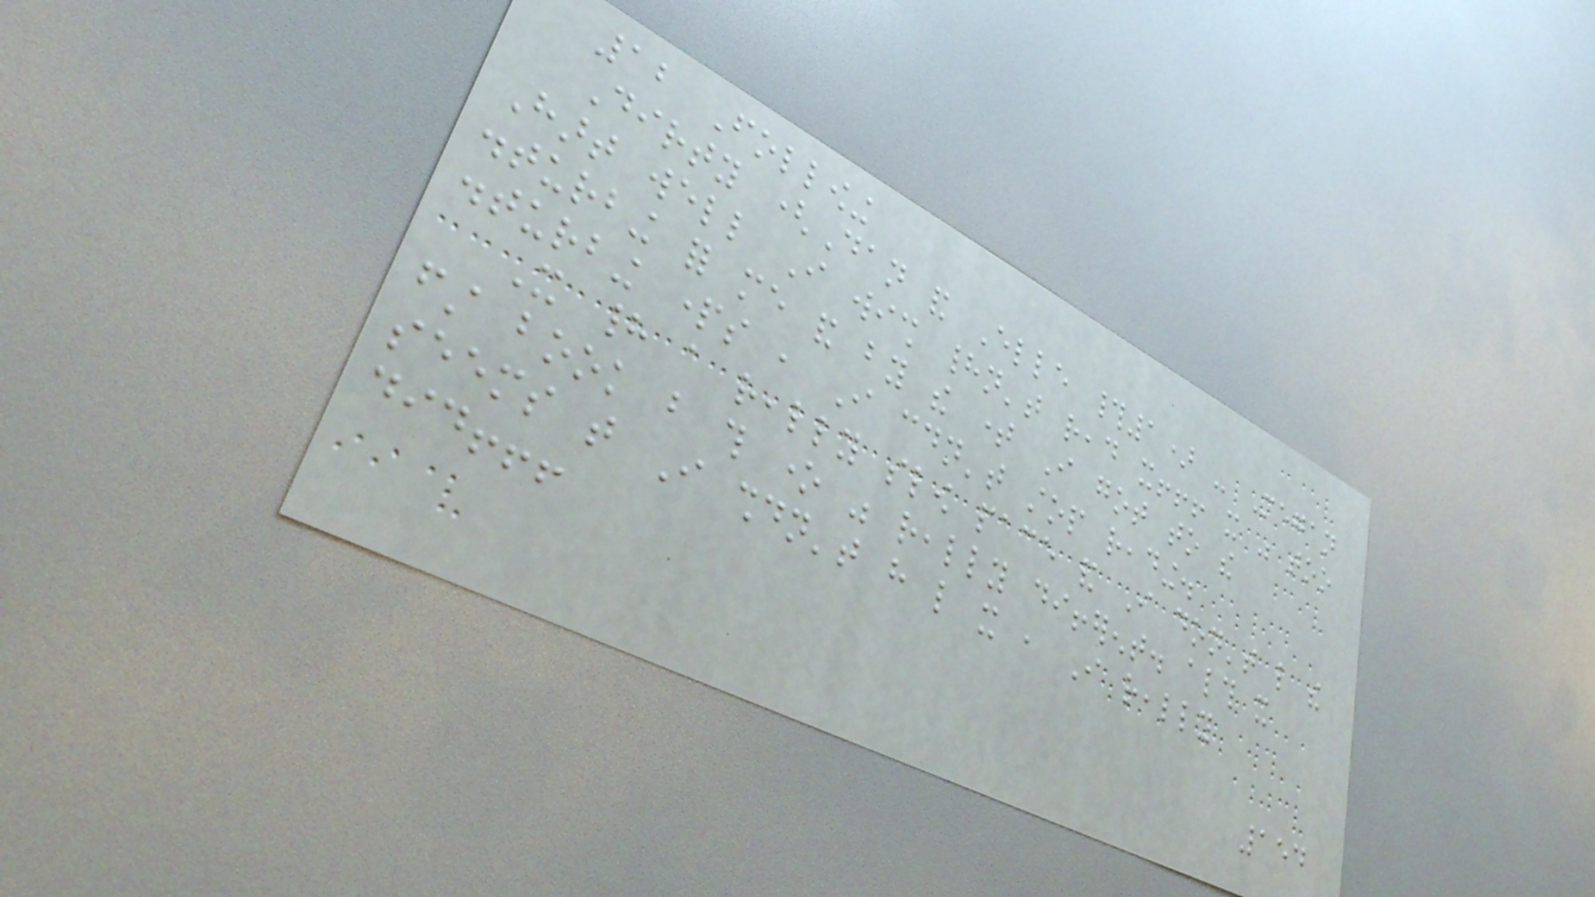12 Following
Dirty (Dan and Elle #1) - Megan
Hart well I wish hadn't read it!!! it was too
disturbing for me and by the time I got to the
disturbing parts , I couldn't stop reading.
It had a really slow pace and I don't like the
first book but this one was really different. although it
seems that I shouldn't have like it , I really
did!!!
154
